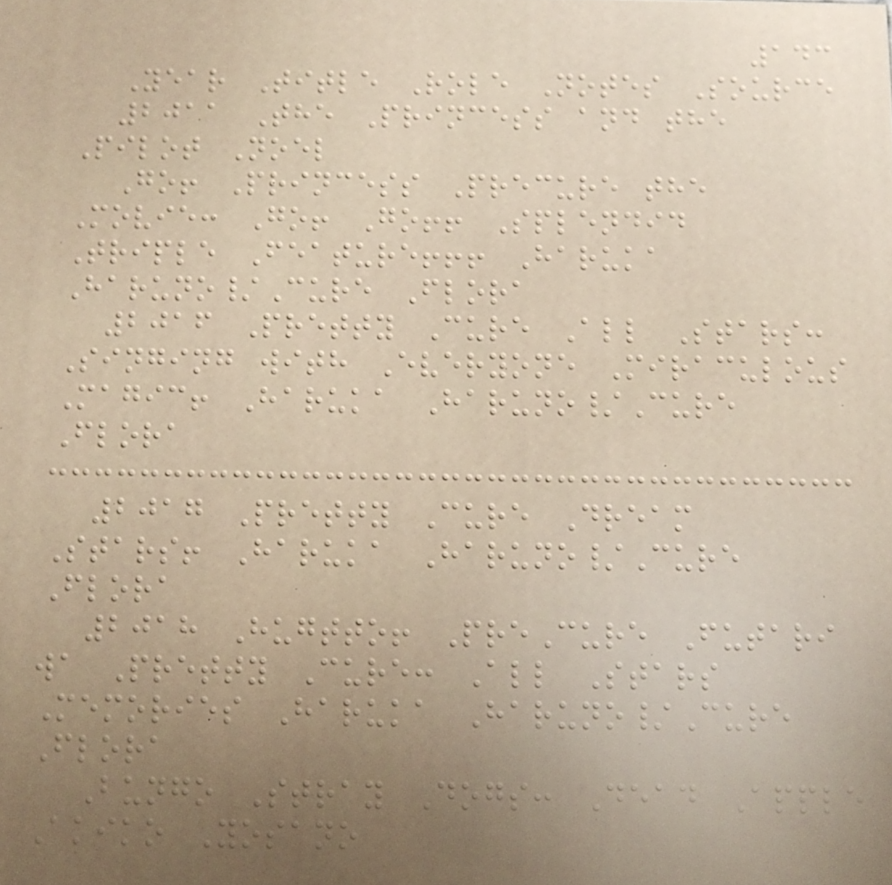143
Year Title Role Notes Source
2011 The Princess and the
Pilot Noel
Go! Princess Precure the
Movie: Go! Go!! Splendid
Triple Feature!!! Haruka
Haruno/Cure Flora
2016 Pretty Cure All Stars:
Singing with Everyone Miraculous
Magic! Haruka Haruno/Cure
Flora
2017 Pretty Cure Dream
Stars! Haruka Haruno/Cure
Flora
2018 Hugtto! PreCure Futari
wa Pretty Cure: All Stars
Memories Haruka Haruno/Cure
Flora
Bungo Stray Dogs: Dead Apple
Akiko Yosano
